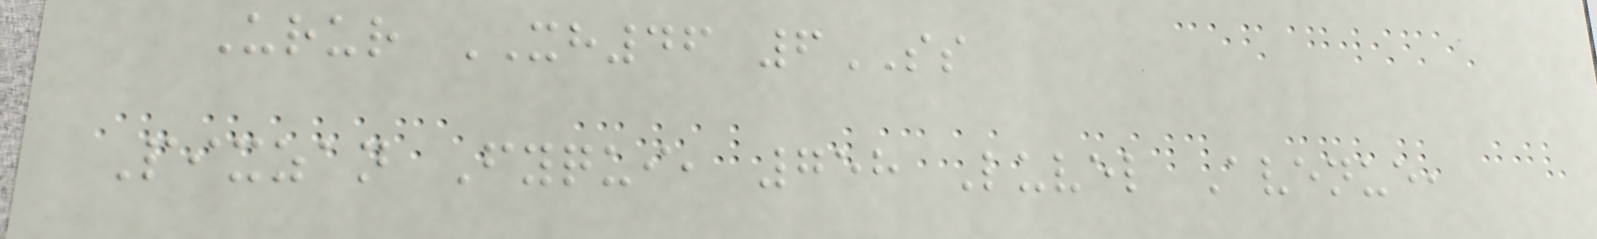Urur XH46 6SS
Pixzan Fyqui, 758 Luvel Avenue,
